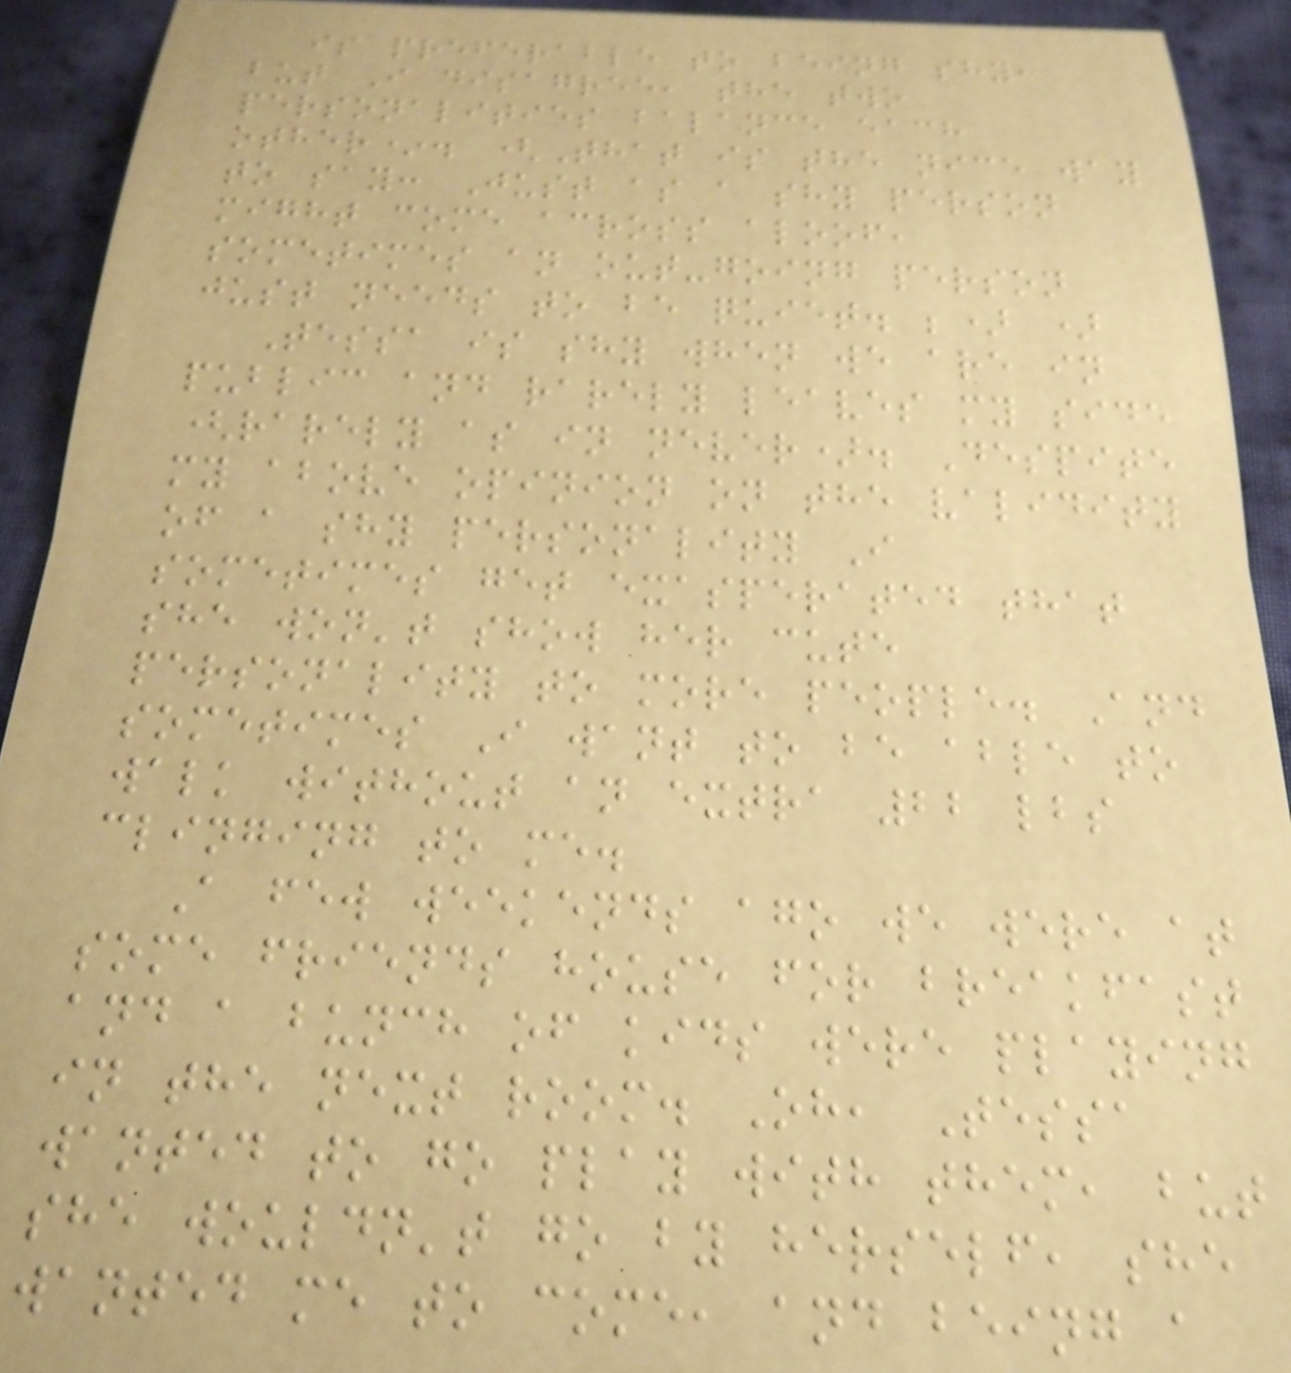is preferable to being shy,
but I disagree, the two
personalities balance each
other*. (That is the nice way
to say: Just as a shy person
might come across aloof,
sometimes an out-going person
just needs to be quiet. ;) )
Tessa is shy when we are in
public and rarely leaves my side
(rarely as in never). Despite
my above opinion on the validity
of a shy personality I
sometimes get exasperated that
she won't show her cute
personality to more people. And
sometimes I want to be able to
walk without an extra 22 lbs
clinging to me.
A few weekends ago we were at
some friends house for breakfast
and a bunch of kids were playing
in the next room. Oh, Tessa
wanted to go play with them, but
she wouldn't go by herself, she
wanted me to come, and being a
